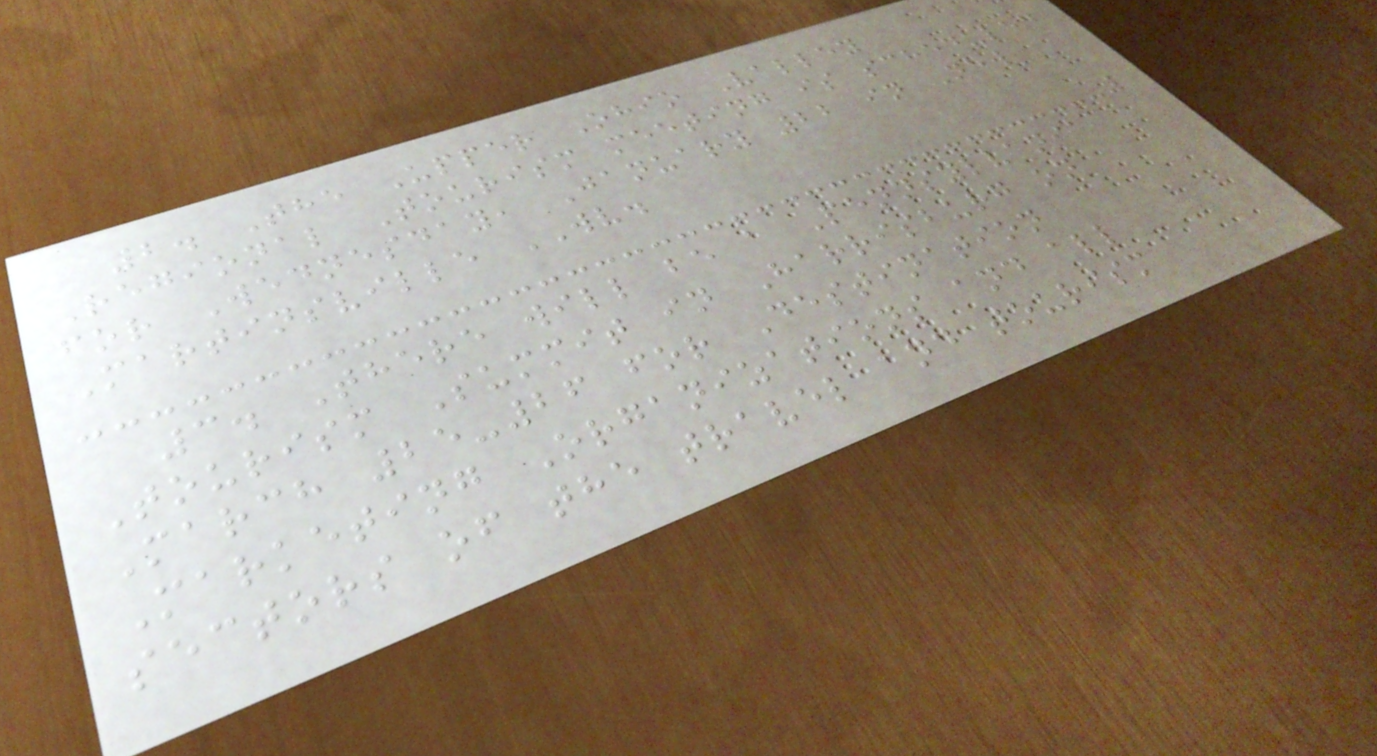2. The Upper Ohio Valley
Regional Tourism meeting is scheduled
for Wednesday, January 22 in New
Martinsville WV.
3. There will be a Pennsylvania
Tourism Summit in Harrisburg on
March 25-26 for Destination
Marketing Organizations and all
sectors of the travel and tourism
